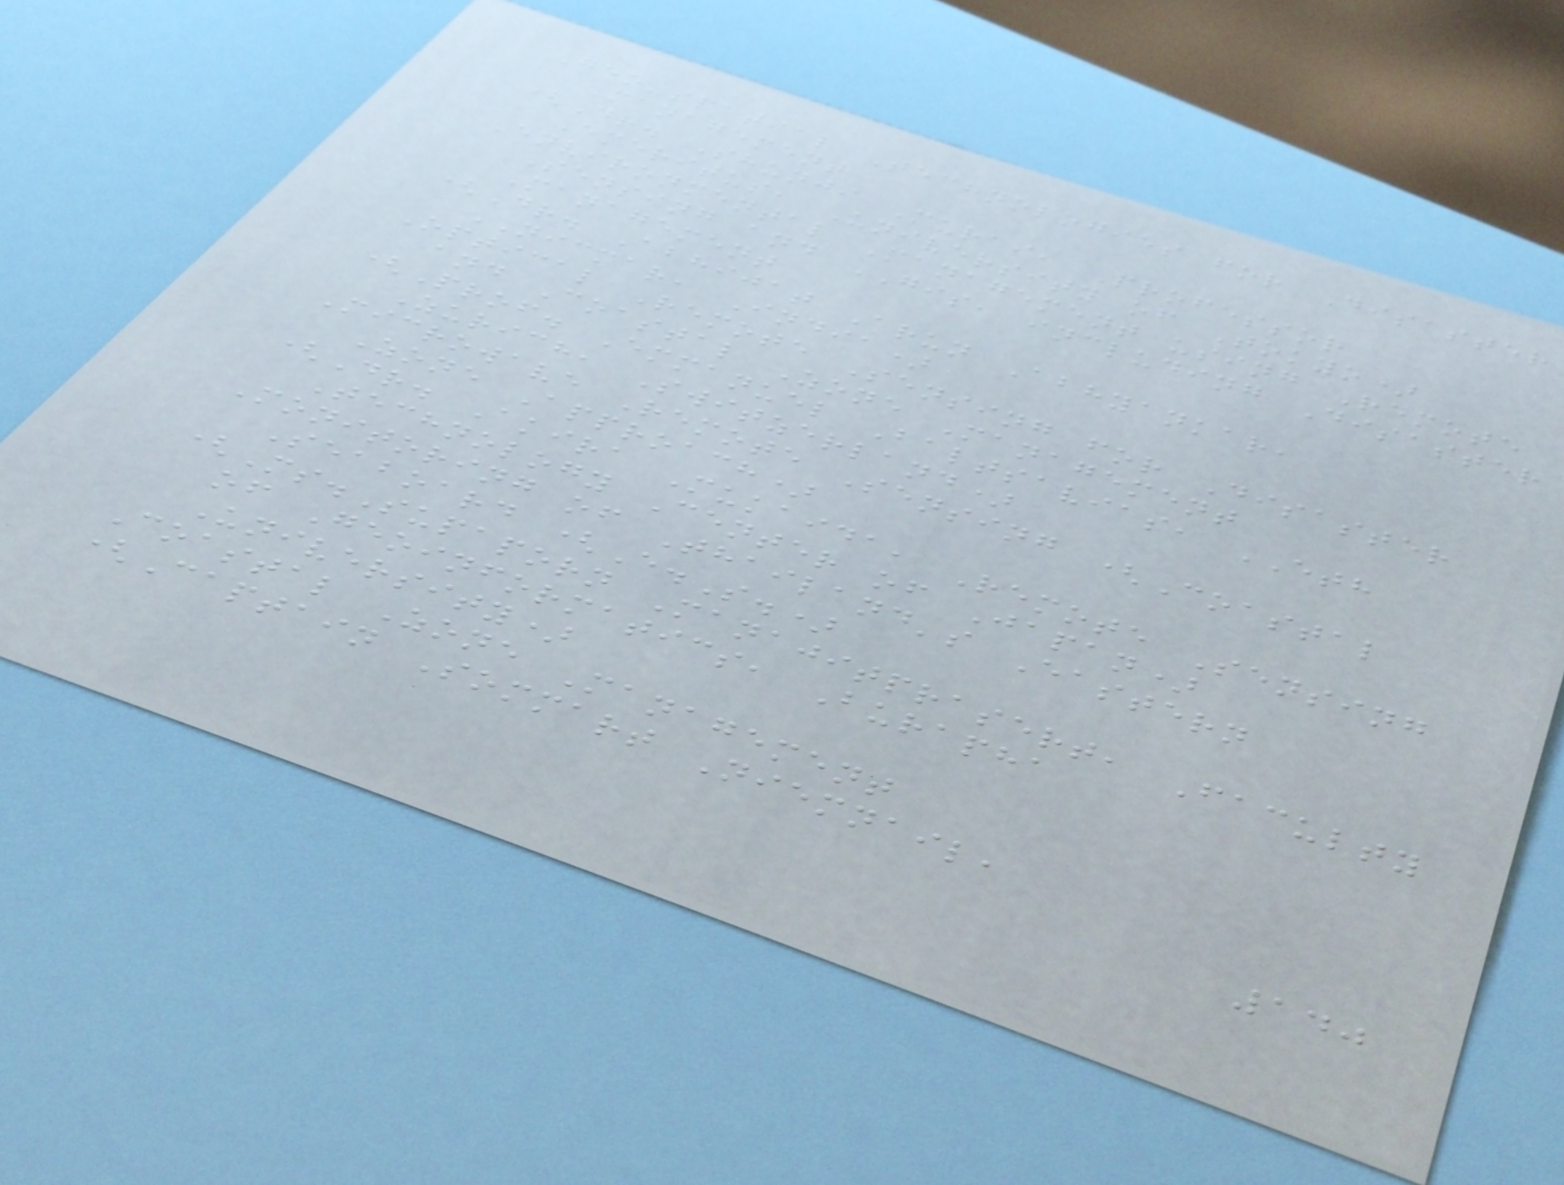Geo-spatial Technologies for Disaster
Management
(Dr. Shunji Murai, Professor
Emeritus, University of Tokyo)
Environmental Management using Remote
Sensing and GIS, including Disaster
Management
(Dr. Abhijat Arun Abhyankar,
NICMAR, India)
Optical Remote Sensing for Disaster
and Coastal Zone Management
(Prof. Emmanuel Baltsavias, ETH
Zurich, Switzerland)
Microwave Remote Sensing (Coastal
Zone Approach)
(Dr. Akira Mukaida, Remote Sensing
Technology Center of Japan)
Monitoring of Thailand's Eastern
Seaboard (E.S.)
(Ms.Supaporn Manajitprasert, Faculty
of Geoinformatics, Burapha
University)
Coastal Zone Management
(Captain Sommart Niemnail,
140
